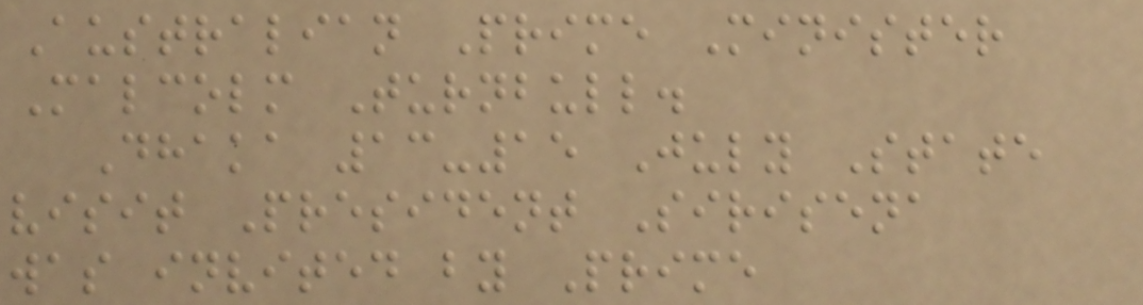Australian Prime Minister
Malcolm Turnbull.
Dhaka 13-15 July State
visit President Sirisena
was invited by Prime
